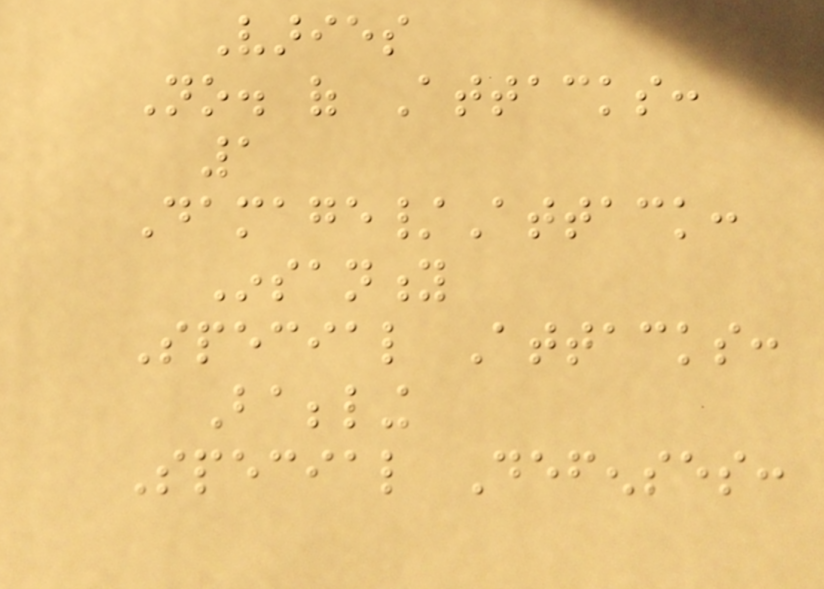Varies
No. of Attacks:
1
Damage/Attack:
Insanity
Special Attacks:
Babbling
Special Defenses:
